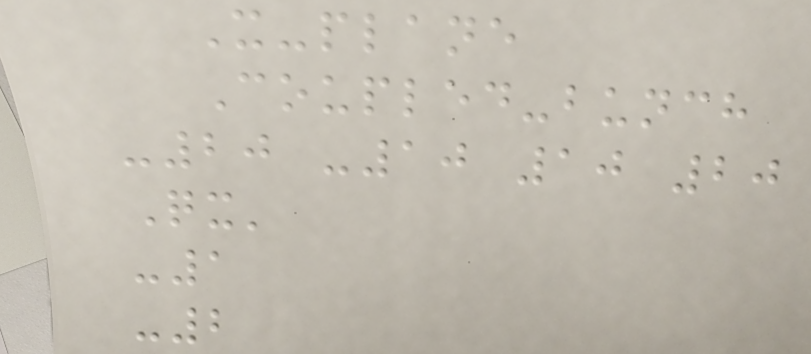X-plane
Coupled-bunch
-20 -10 10 20
Qx'
-1
-2
